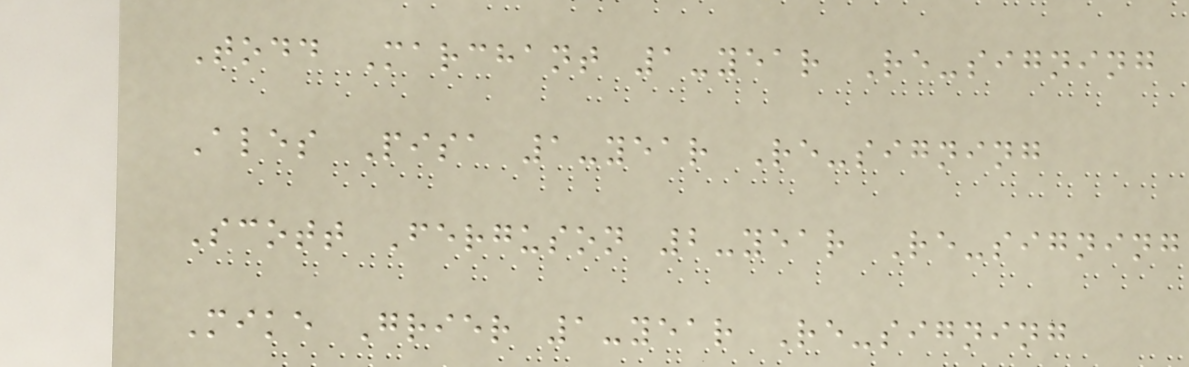Todd Marchant 1-year Re-signing
Ales Pisa 1-year Re-signing
Scott Ferguson 2-year Re-signing
Mike Grier 1-year Re-signing
